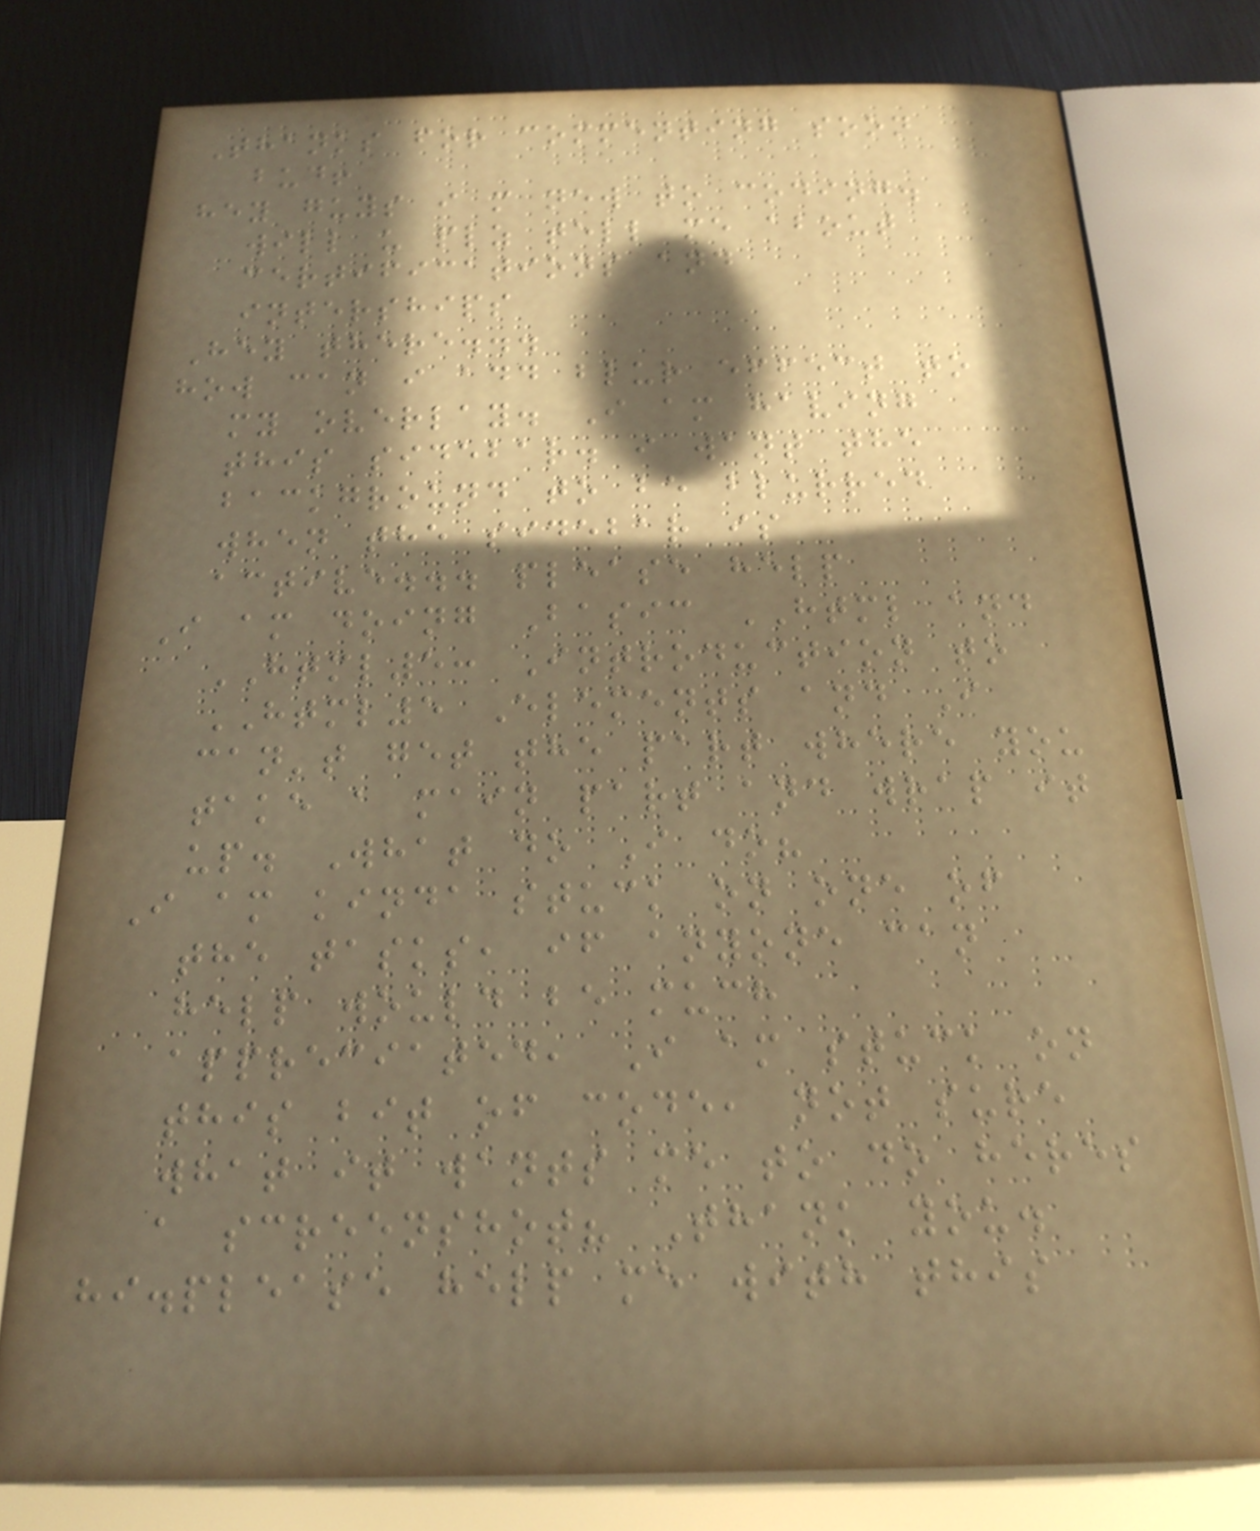Thanks for commenting soon
bud!
hey guys i m new to coding.
will u plz tell me about
certifications and
interships
Hey there...
how can i add blur effect to
my overlay. I am having
this sidebar. i want the
background to be blurred
when the sidebar is
active... please help
I am doing Basic HTML and
HTML5: Introduction to
HTML5 Elements and I
can't get the part where you
take a main part and wrap it
up. What do I do?
I am kinda stuck on one of
the tasks, if anyone can
help would be much
appreciated, I am stuck on
this bit of code, not sure
what it wants me to do heres
a screenshot? Thank you.
hi.please help me with this
